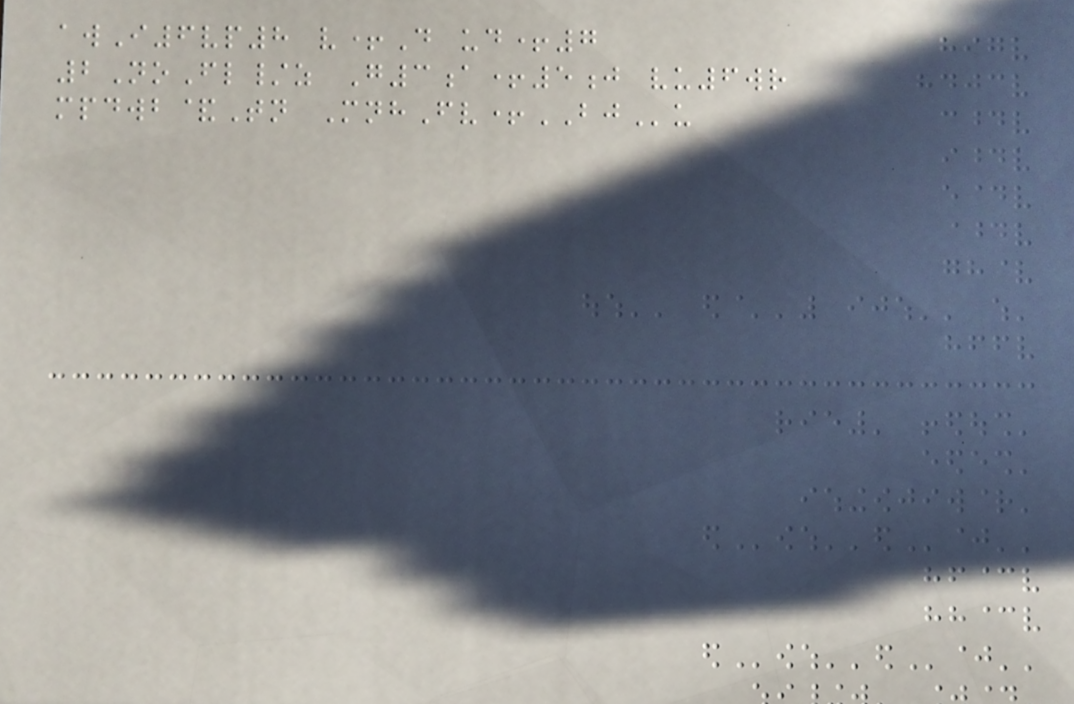awI6vp8 v+D ud+7
2NoFl/z G3a+5j vu6wr
mpdwb&Tn MnhFv+BJu
